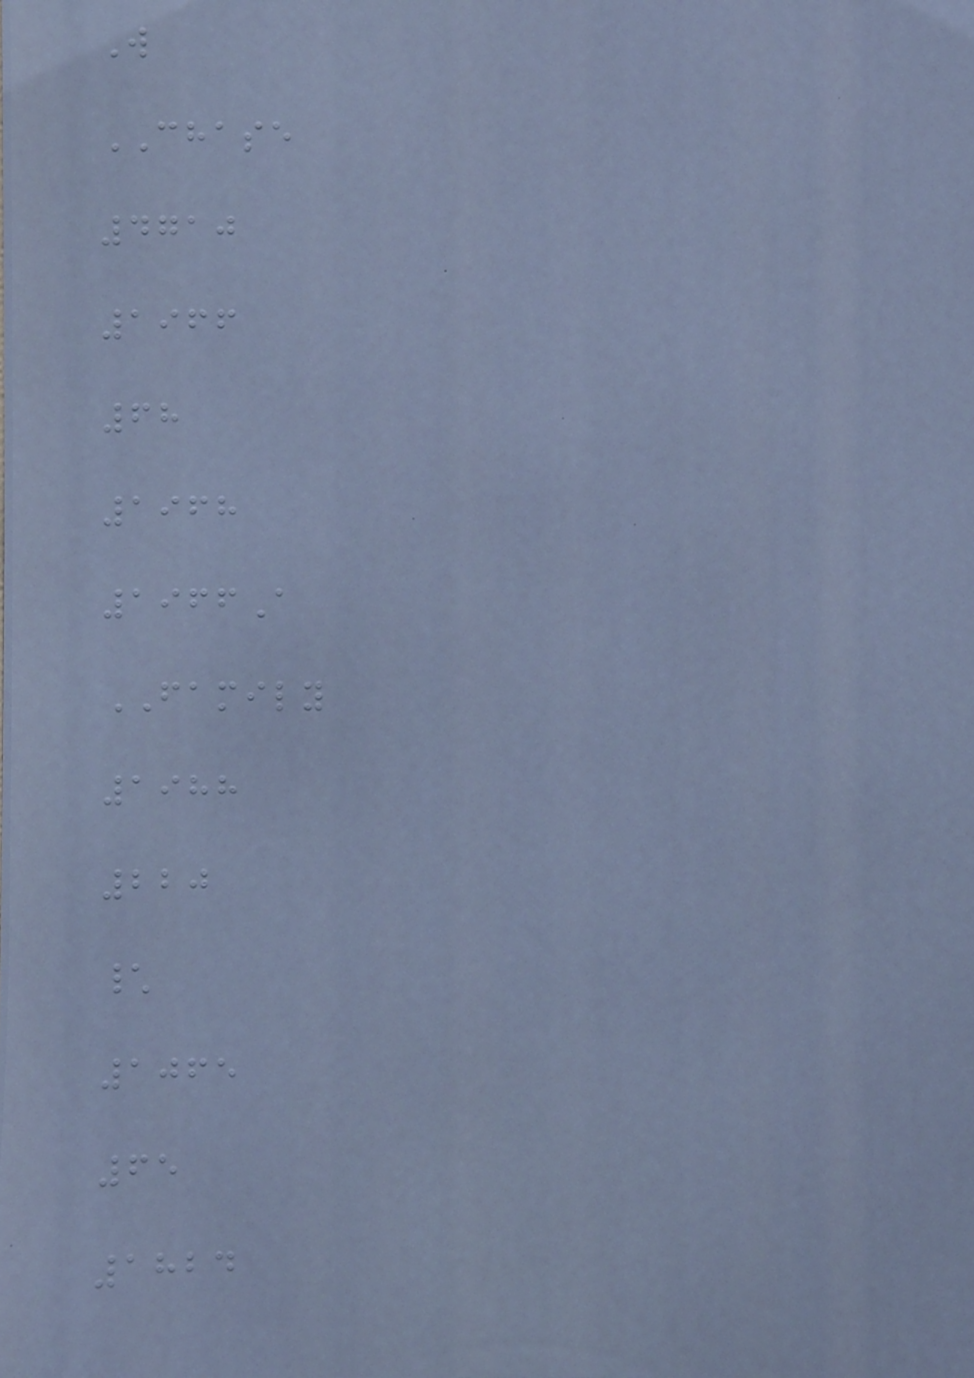W
CHASE
4710
1966
68
1968
1966A
FAMILY
1988
220
\
1065
65
1824
